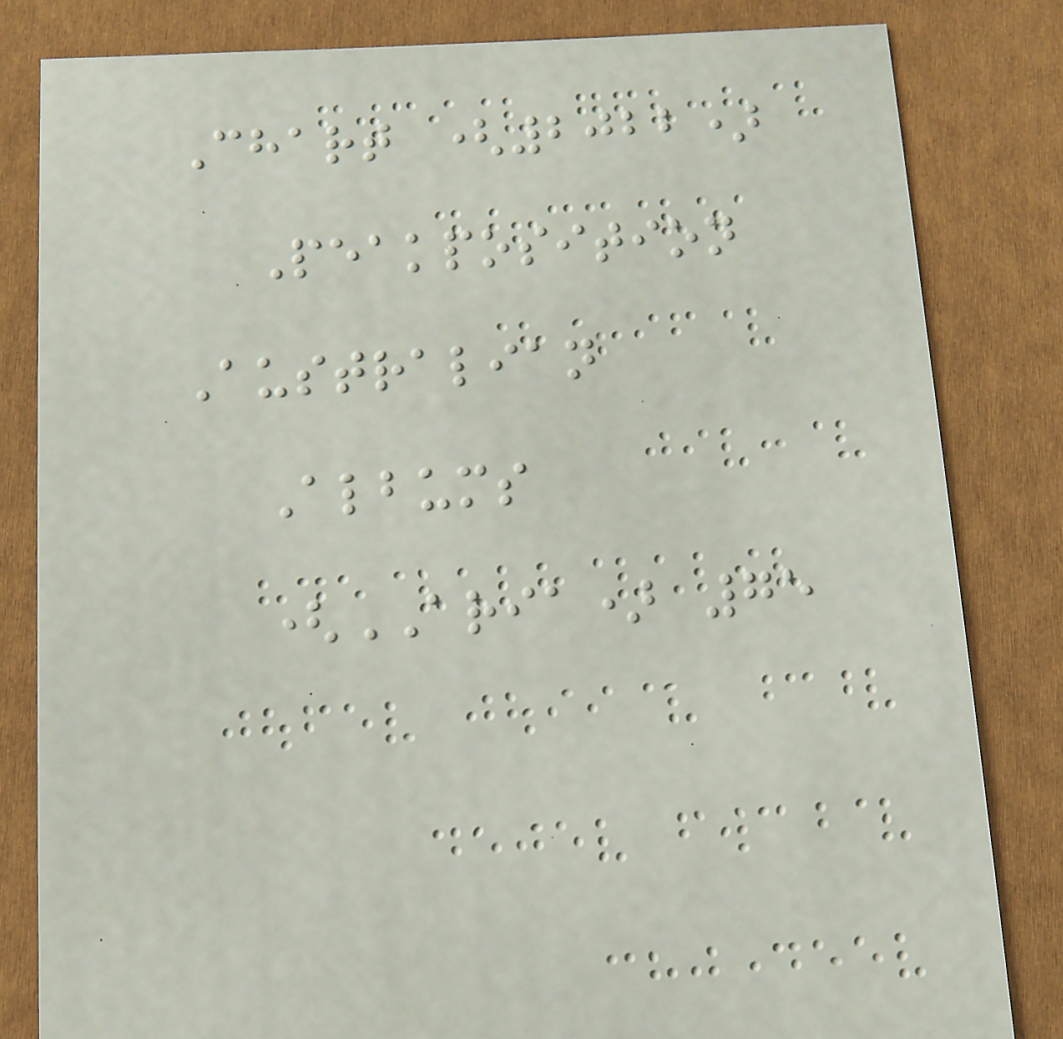Chart (2022)
Peakposition
Australian
Albums
(ARIA) 75
